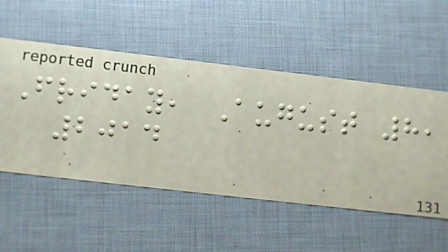Friday, August 8,
2014
